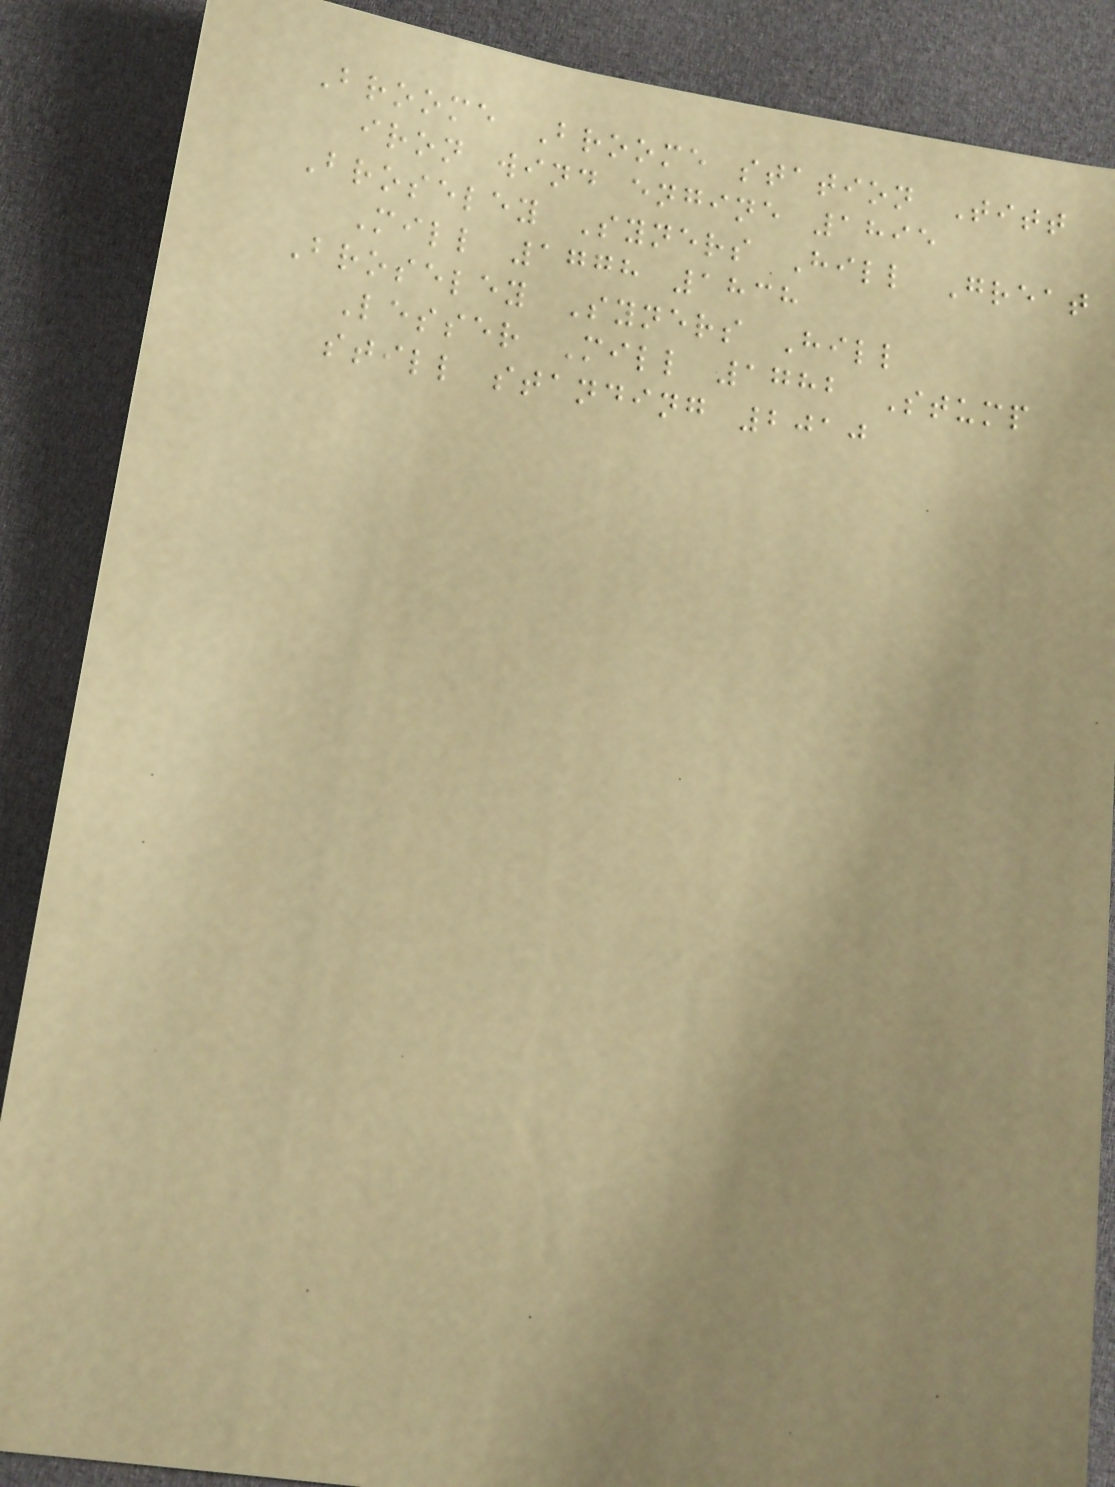Broome Broome station Titt
iron wind engine 1895
Broseley Syners Hill Great
Mill 1778 1838
Broseley Syners Hill
Lesser Mill 1782 Stump
still standing 2010
